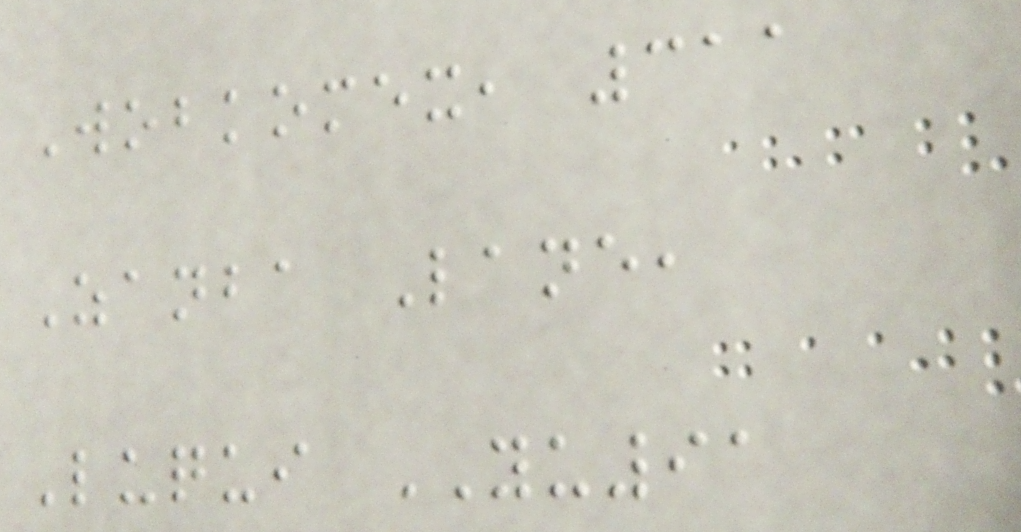Wobkomex, 311
Zanba Lane,
Luqui YU91
